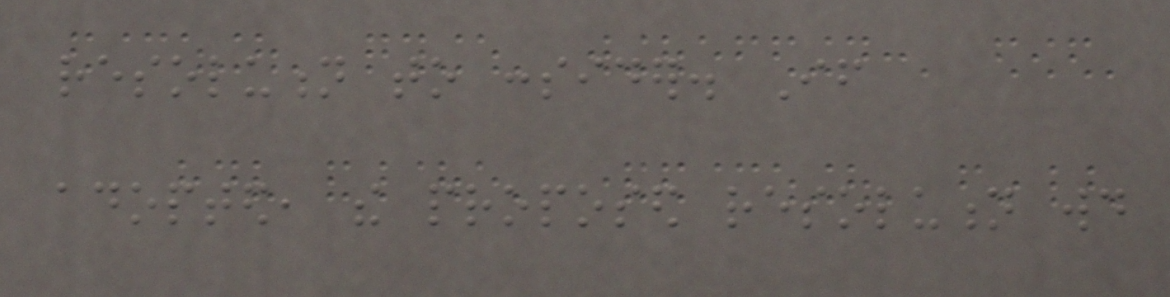resolution to consider. If
adopted, the proposed resolution would
